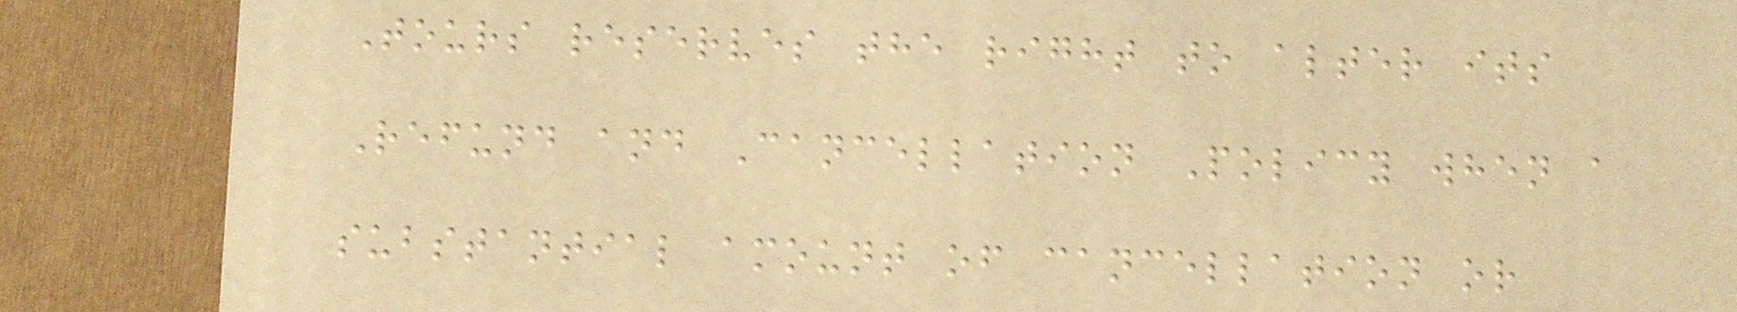Tours reserves the right to alter its
Refund and Cancellation Policy when a
substantial amount of cancellation or
